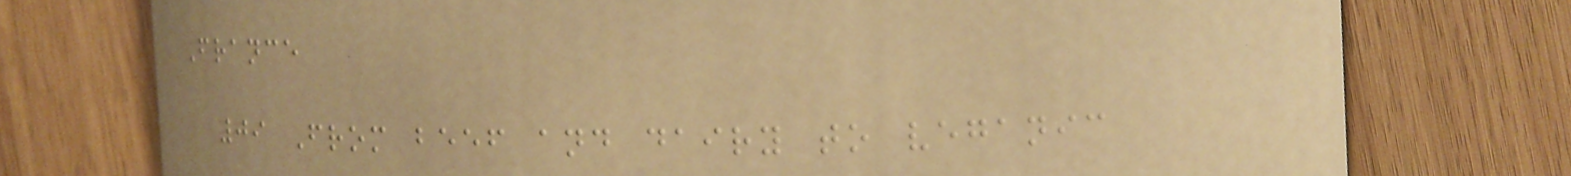France
09 From beef and dairy to veganic
